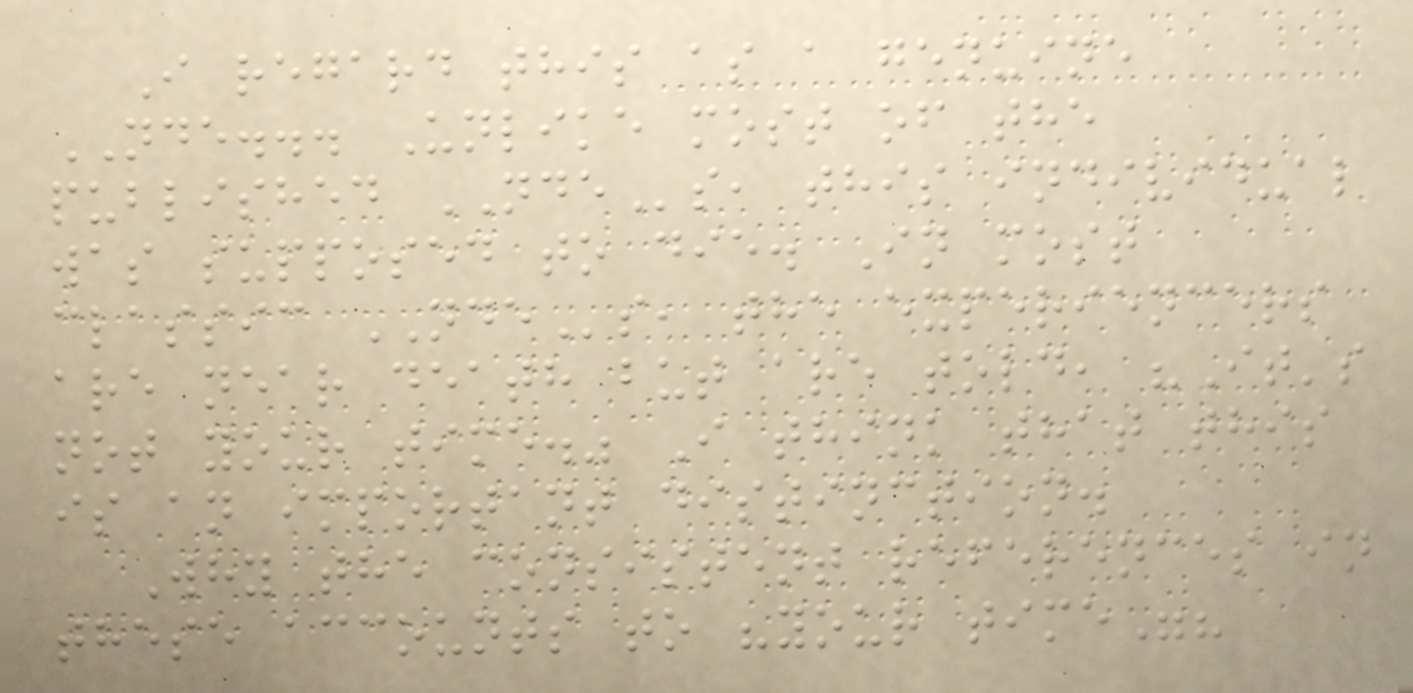I regard this as a genuine
NDE... Unlike most of the
published NDEs, this individual
was supposed to die. In most
classic NDEs, the experiencers
are near death but are told, "It's
not your time." I think that this
is an important distinction.
Why the consistent references in
these accounts to "your time"?
